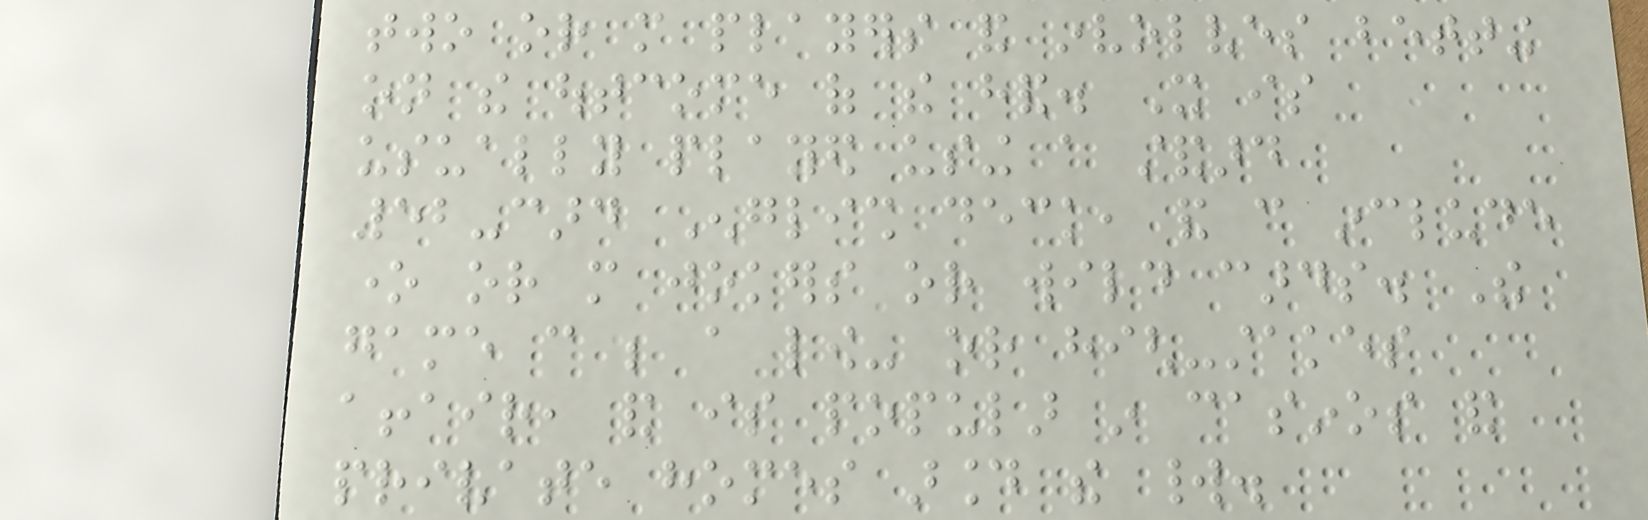two or more players and involves betting
on the outcome of the hand. It is
usually played using a standard
52-card English deck, and can include
one or more jokers or wild cards. The
game can be a low- or high-stakes
affair, and is popular in casinos and
private homes around the world.
